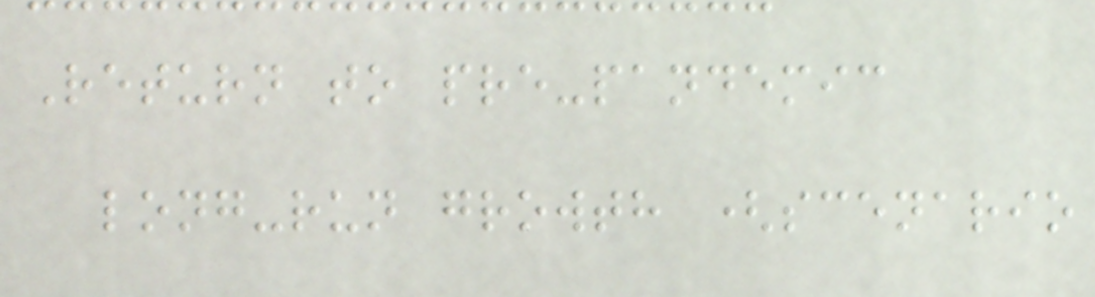Return to pre-pandemic
long-run growth (scenario
